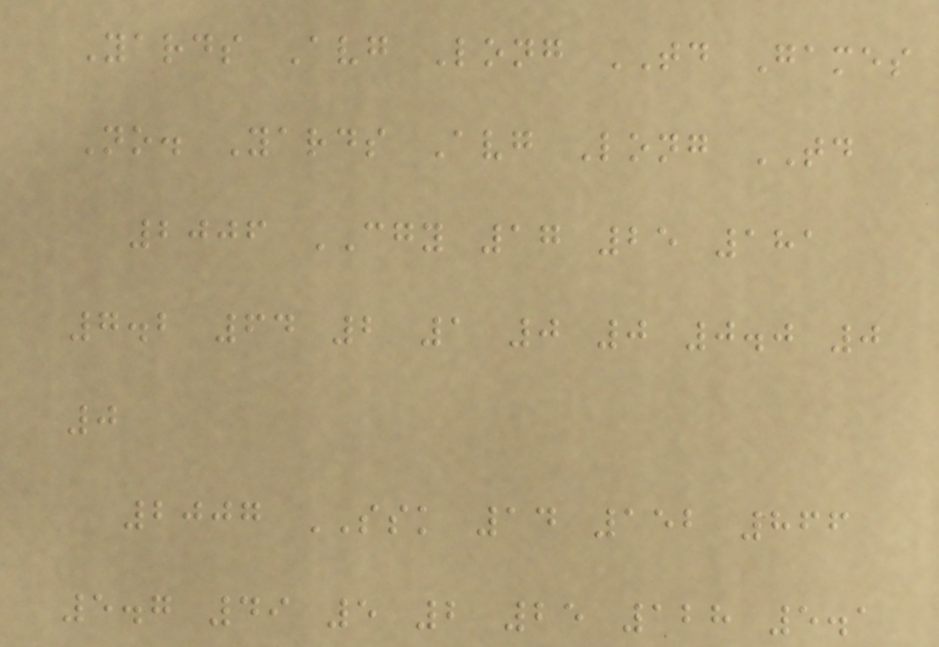Yards Avg Long TD Games
No. Yards Avg Long TD
2006 CGY 17 25 181
7.2 64 2 1 0 0 0.0 0
0
2007 SSK 14 152 866
5.7 49 5 2 25 128 5.1
